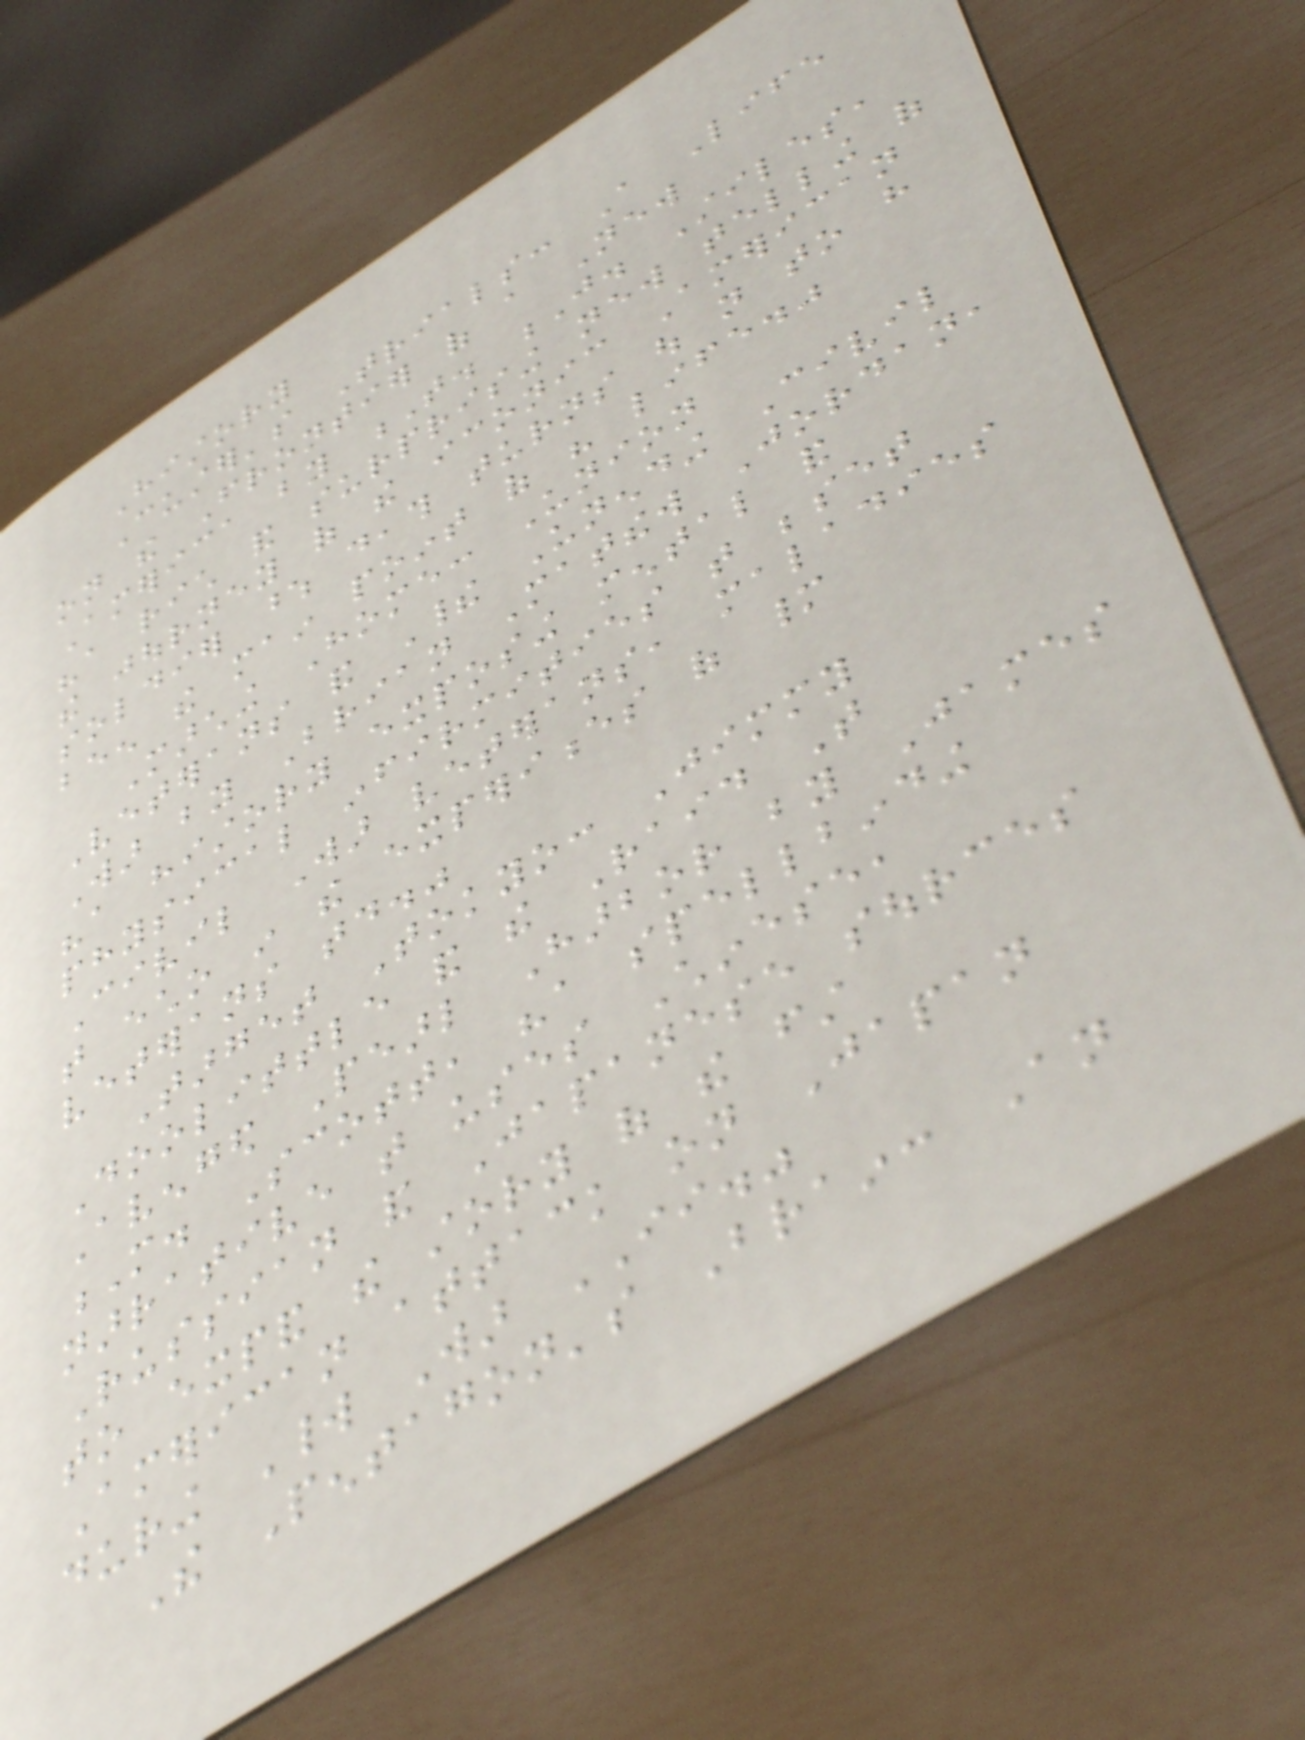History
Custer's Trials: A Life
on the Frontier of a New
America by T. J. Stiles,
"a rich and surprising new telling of
the journey of the iconic American
soldier whose death turns out not to have
been the main point of his life."
Marching Home: Union
Veterans and Their Unending Civil
War by Brian Matthew Jordan,
"a history exposing mental and
physical infirmities that beset
Civil War veterans, maladies
that echo in the experiences of many
veterans today."
Target Tokyo: Jimmy
Doolittle and the Raid That
Avenged Pearl Harbor by James
M. Scott, "a spellbinding
narrative that uses Chinese,
Russian and Japanese sources
to expand the story of the first
American attack on Japan
during World War II."
The Pentagon's Brain: An
